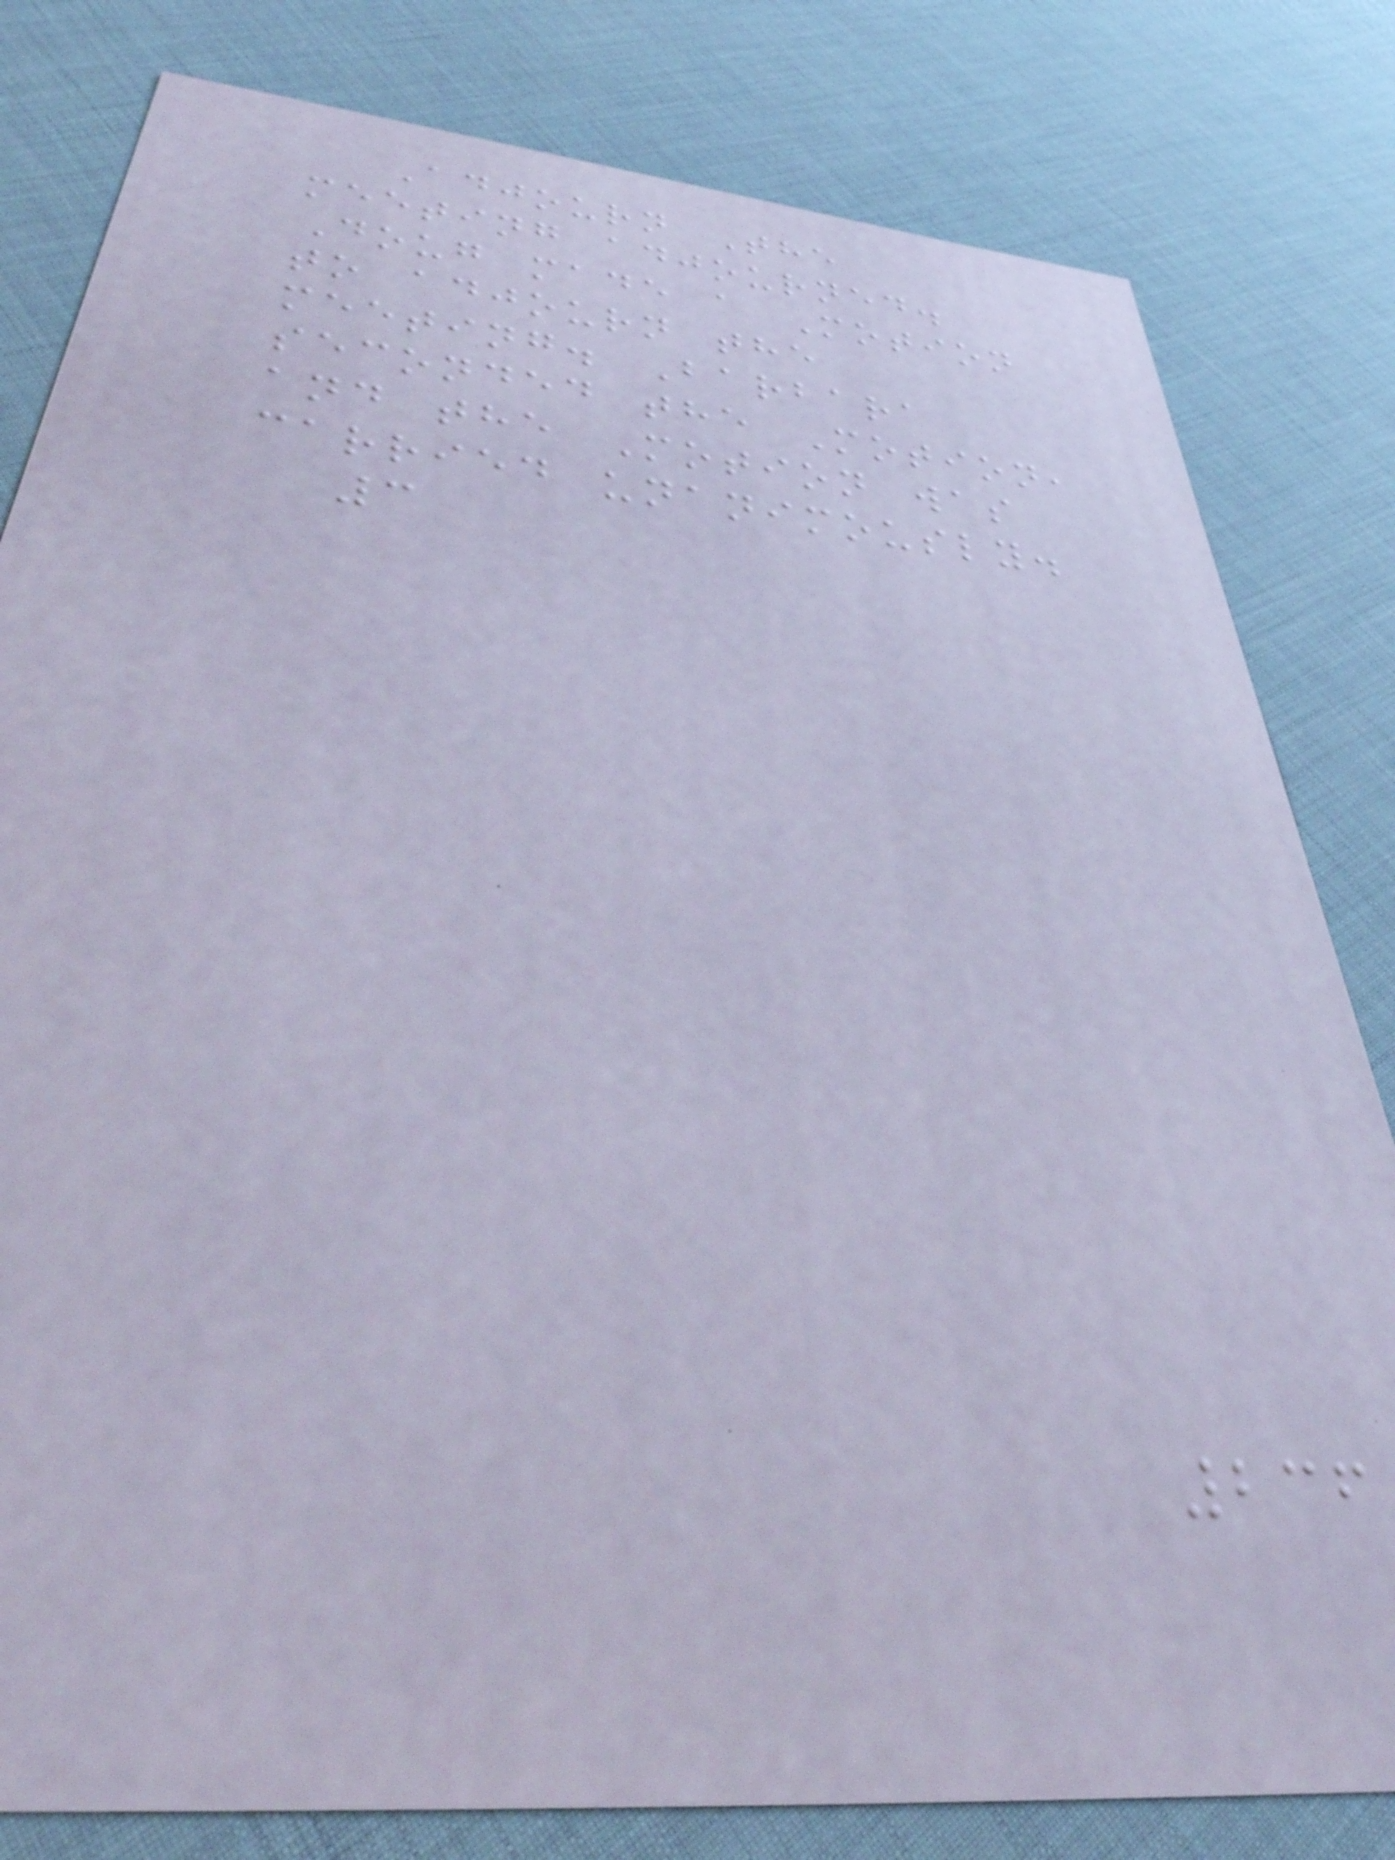Adjourn The
meeting adjourned.
Doug made a Motion
to adjourn the
meeting. Barbara
seconded the Motion,
and the Motion was
carried unanimously.
3
236
